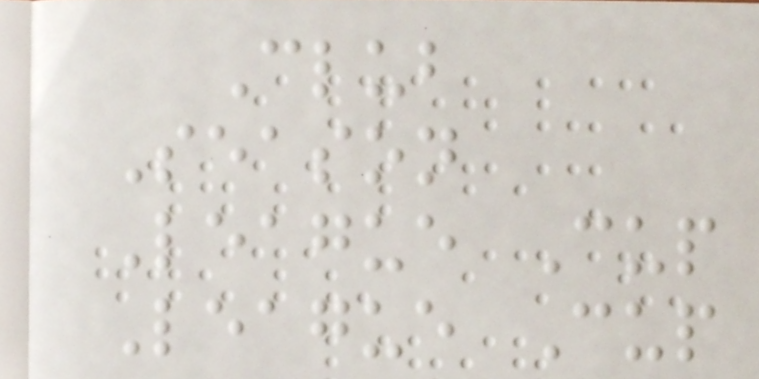Club
Season
League Cup
League Cup
